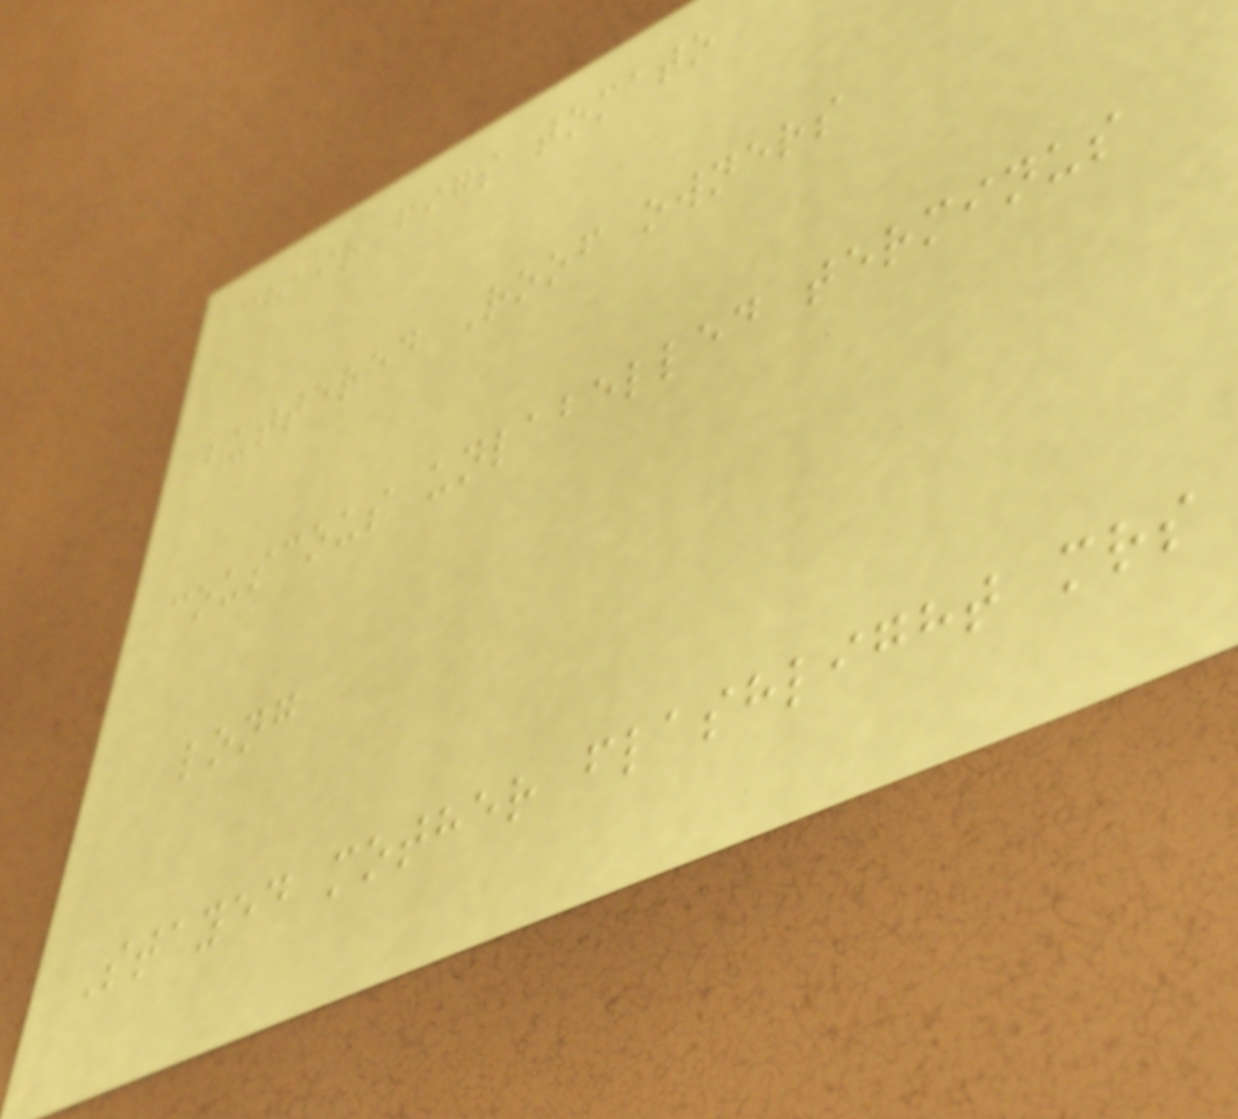chair figs tomato
buttered Roof owners
couscous unlabelled terminus
long
Stayed mother flashlight mrs
